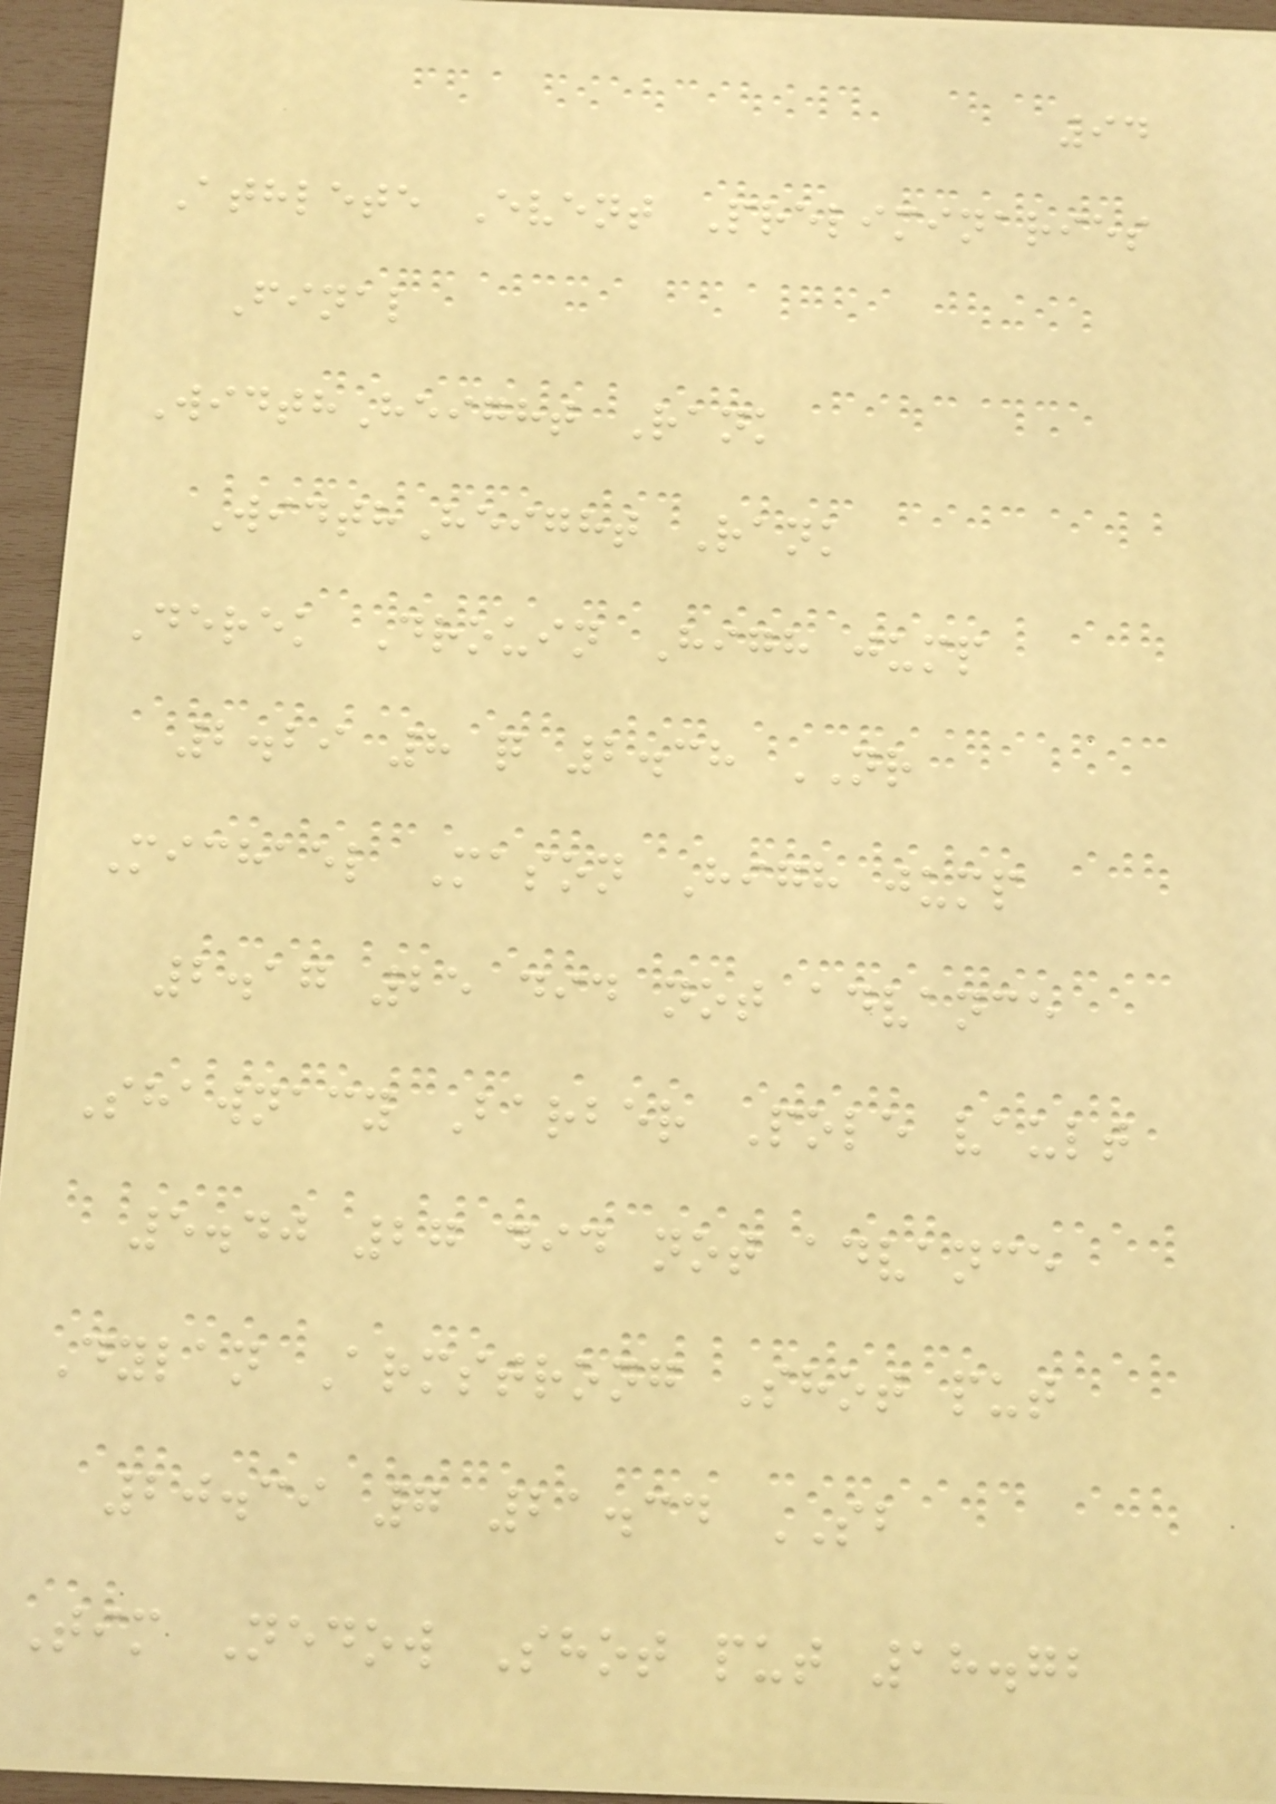94
Athlete Event Preliminaries
Final
WidthHeight Rank
WidthHeight Rank
Derek Drouin High jump
2.29 8 q 2.38 NR
Michael Mason High jump
2.17 25 did not advance
Shawnacy Barber Pole vault
5.40 27 did not advance
Dylan Armstrong Shot put
20.39 7 21.34 SB
Tim Nedow Shot put 18.72
